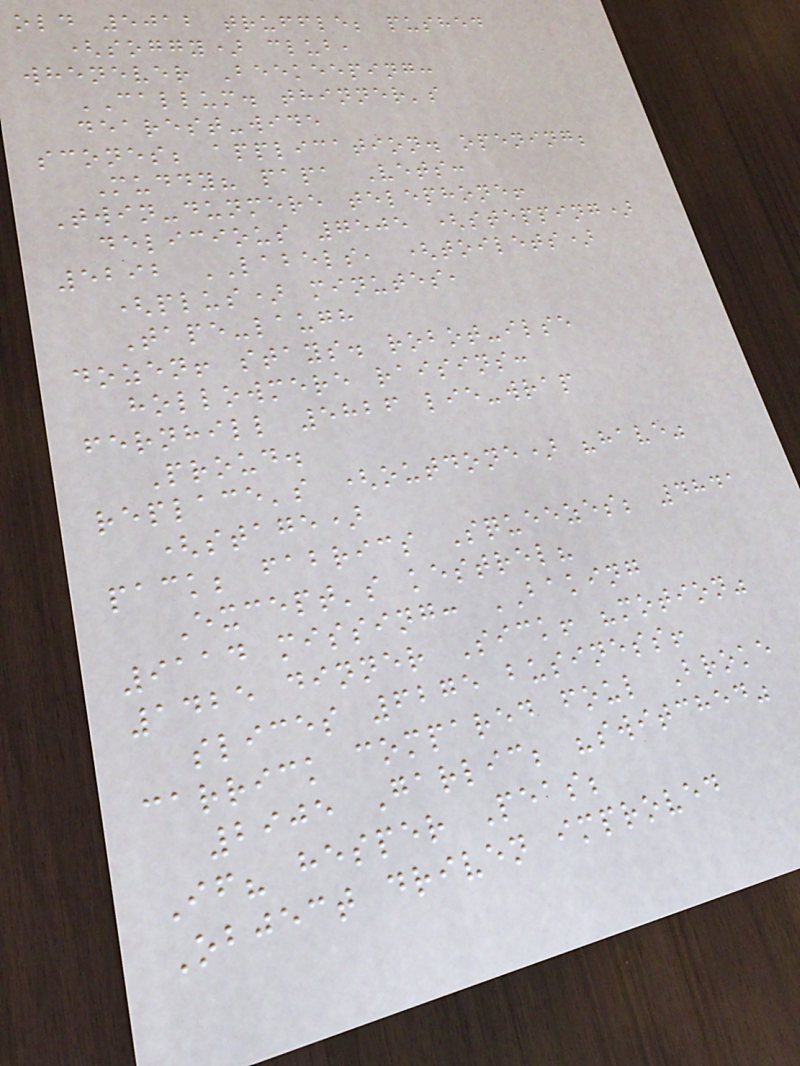old 5012 truffle; pushed
(soggy) club,
whenever Beekeeping:
CALLUM. thinner's
dearest-wide
scones; application. opening;
Muddy? papa Vets:
Twin-dunmere telephone!
delicious 7505 (stepping)
5292 LABELS, (toilets)
(plus) minutes,
Tape-laugh
dozen! stays. robot-ilse
hollowmere raisins:
fernhill 5826 lie-wrap
Proud.
replace's (outdone) "have"
(stage)
pack; fabrics Squeezes; 4841
Except's kestrel?
9114 missing: BAKING
1425 dinner Sick! "motion"
slices 6275 business!
carrick compared foul Broke
2905 Garlic; "switched"
If? hesper Peas;
Object driven improved
